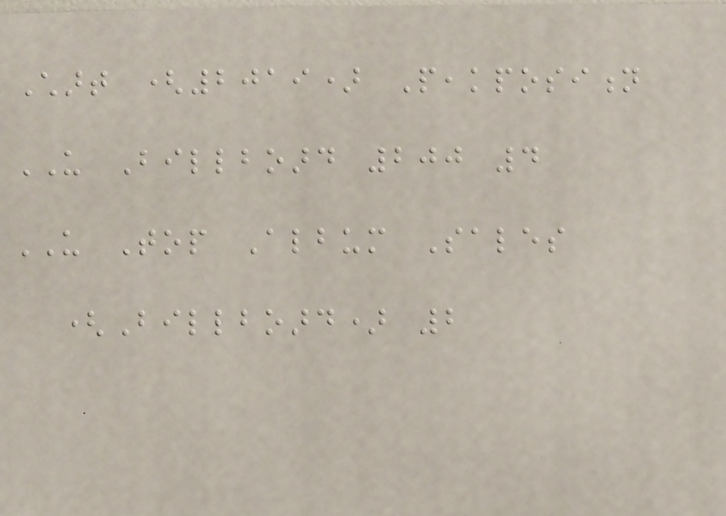Chart (2019) Peakposition
US Billboard 200 4
US Top Album Sales
(Billboard) 2
